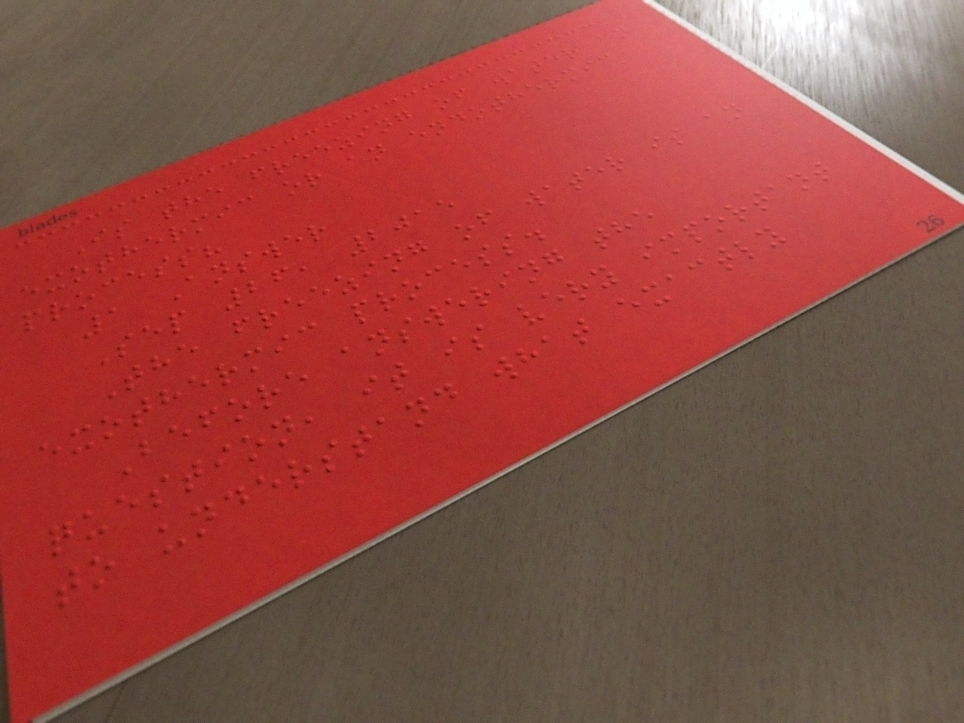Is the freezing of water an
exothermic or an endothermic
process?
1 Answer
Sep 26, 2015
The freezing of water is an
exothermic process.
Before answering the
question, it is very important
to understand what exactly
